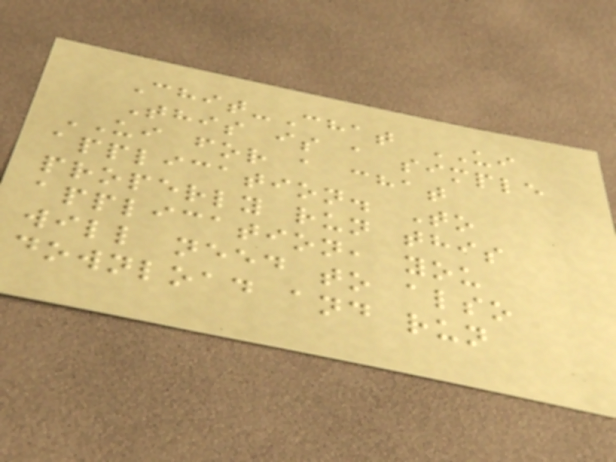Chit-Chat UI
This is a simple
UI for a chat
application. To
properly run this
application, you
will need to also
download and run
